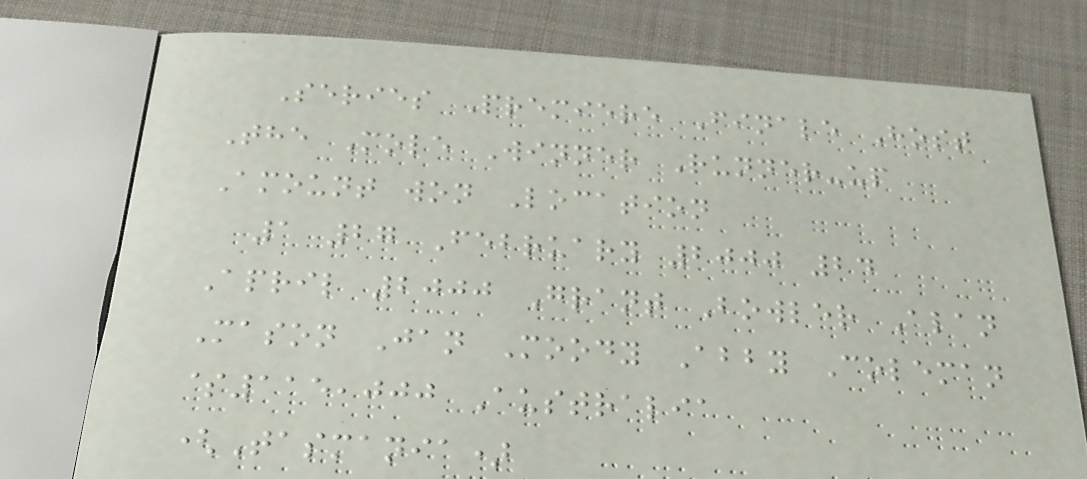Series Premiere Finale Host
The Mole Winner Runner-up
Amount won Location
1 27 February 2000 24
April 2000 Grant Bowler Alan
Mason Jan Moody Abby Coleman
$115,000 Australia
(Tasmania)
